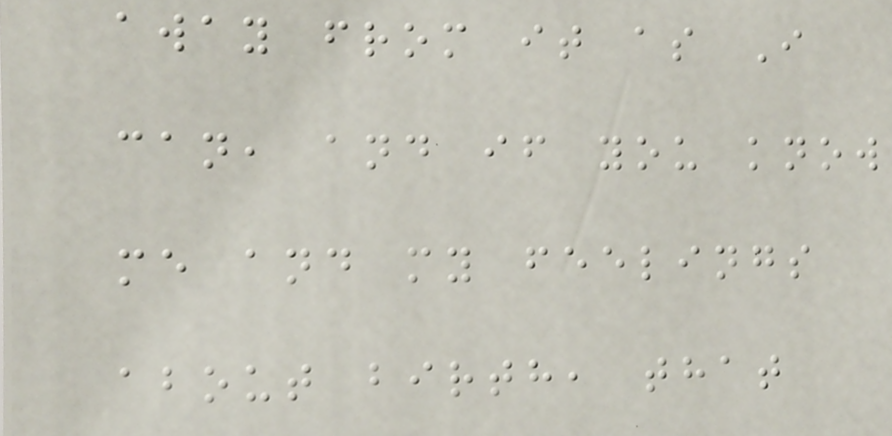away from it as I
can, and if you know
me and my feelings
about birth, that
